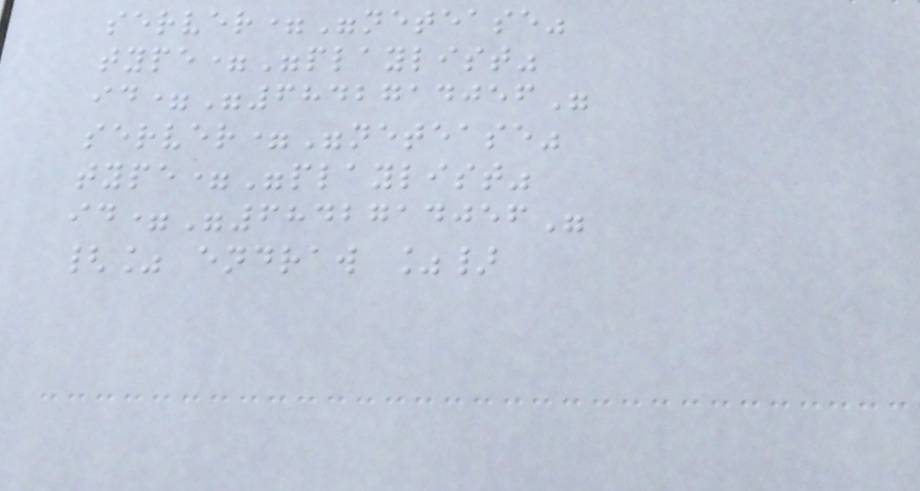server="netease"
type="playlist"
id="6842714056"
server="netease"
type="playlist"
id="6842714056"
{% endraw %}
